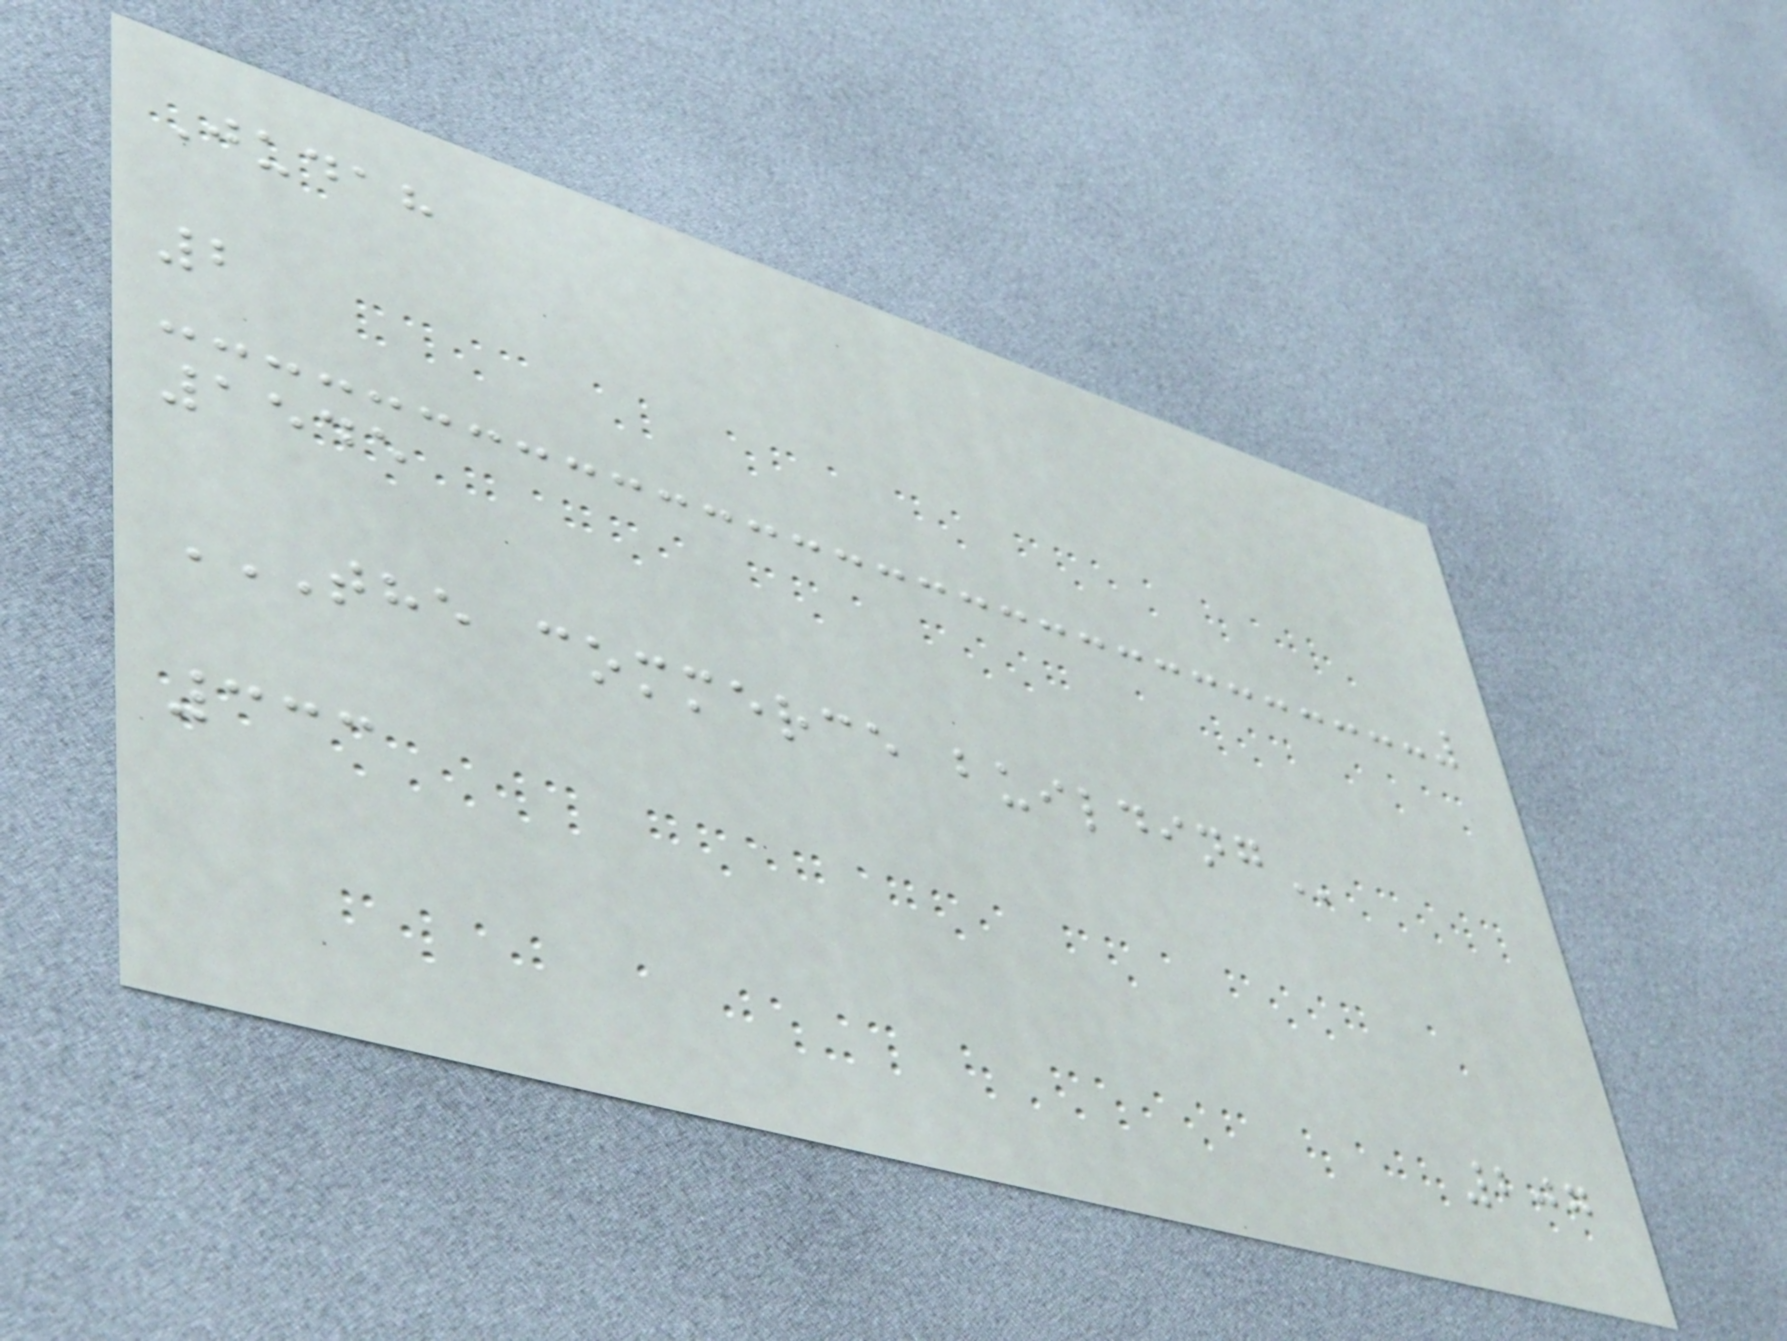Judah
2
1545
THE COMMERCE BUILDING
333
207
